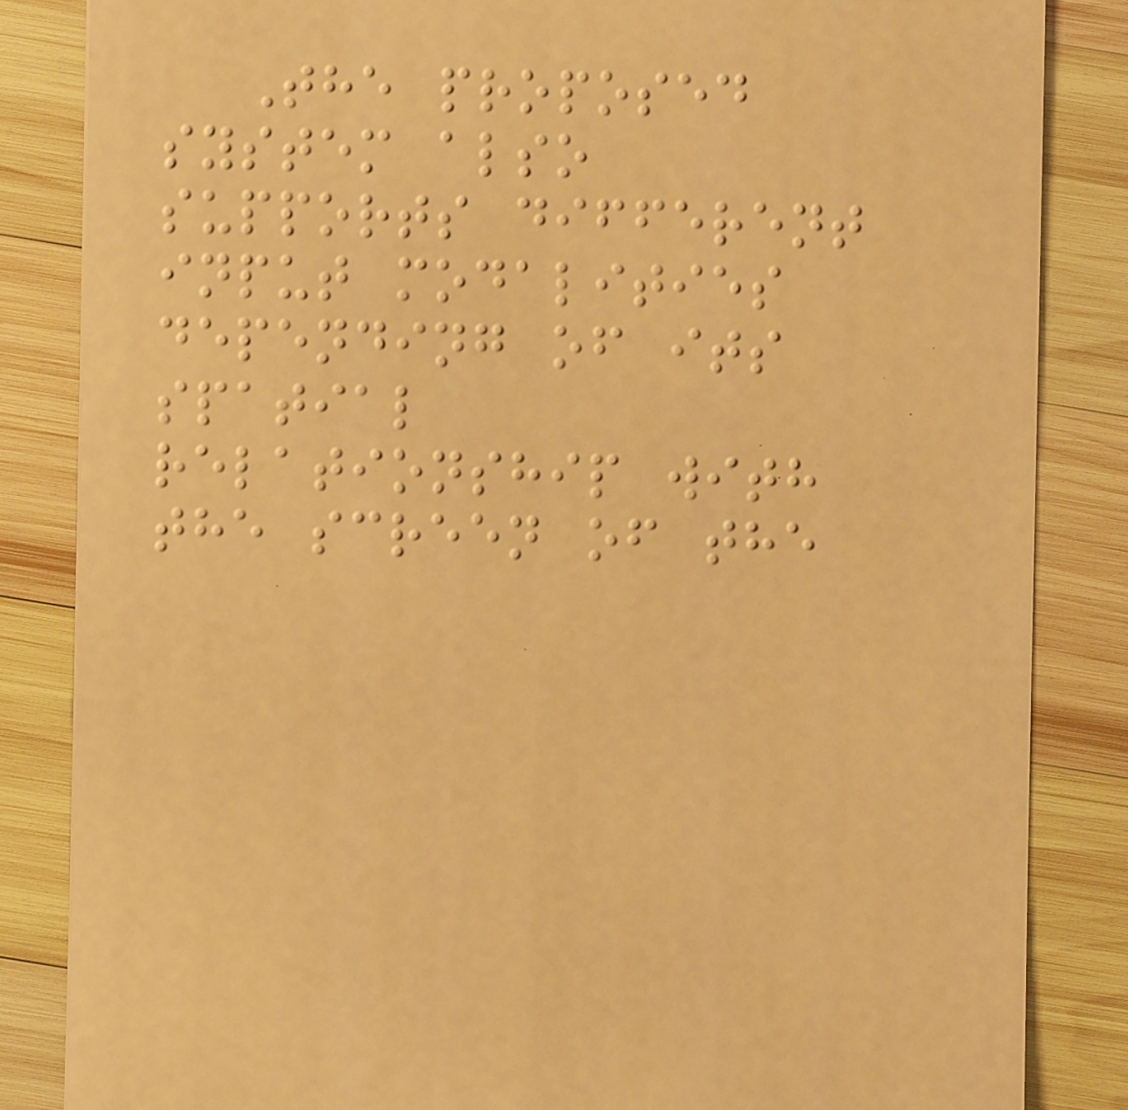The proposed
system also
supports different
input modalities
depending of its
spatial
relationship with
the screen of the
